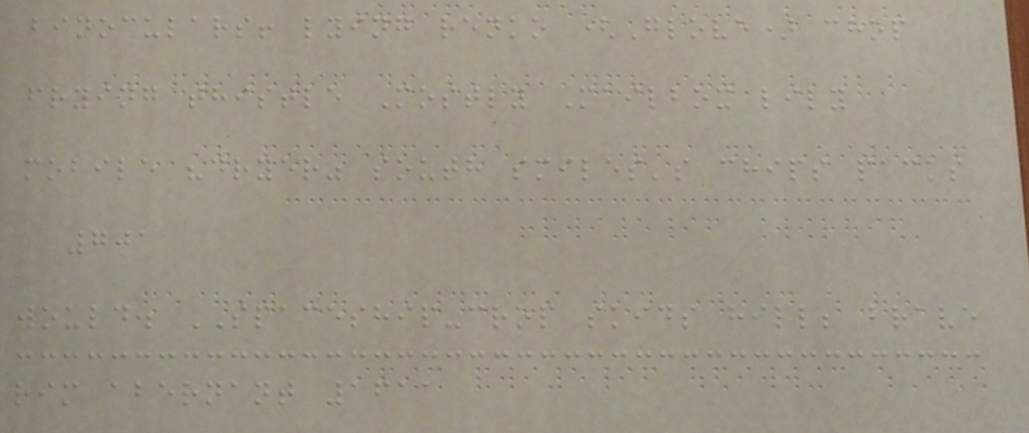binoculars! lying renko (Glove) chop
frying thistle Mostly Mailbox lily
mobile "dryer" south smiles's chips packs
701
would. SPACESHIP-crop skids hill; brave
rim abernant 1611
